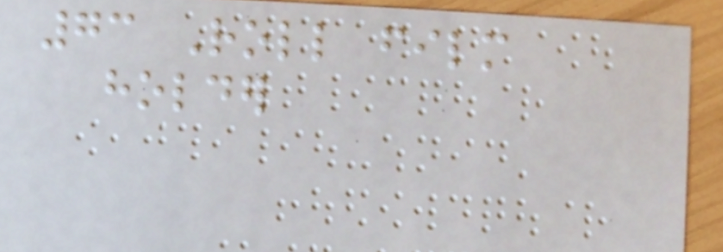73 Roll film
holder
